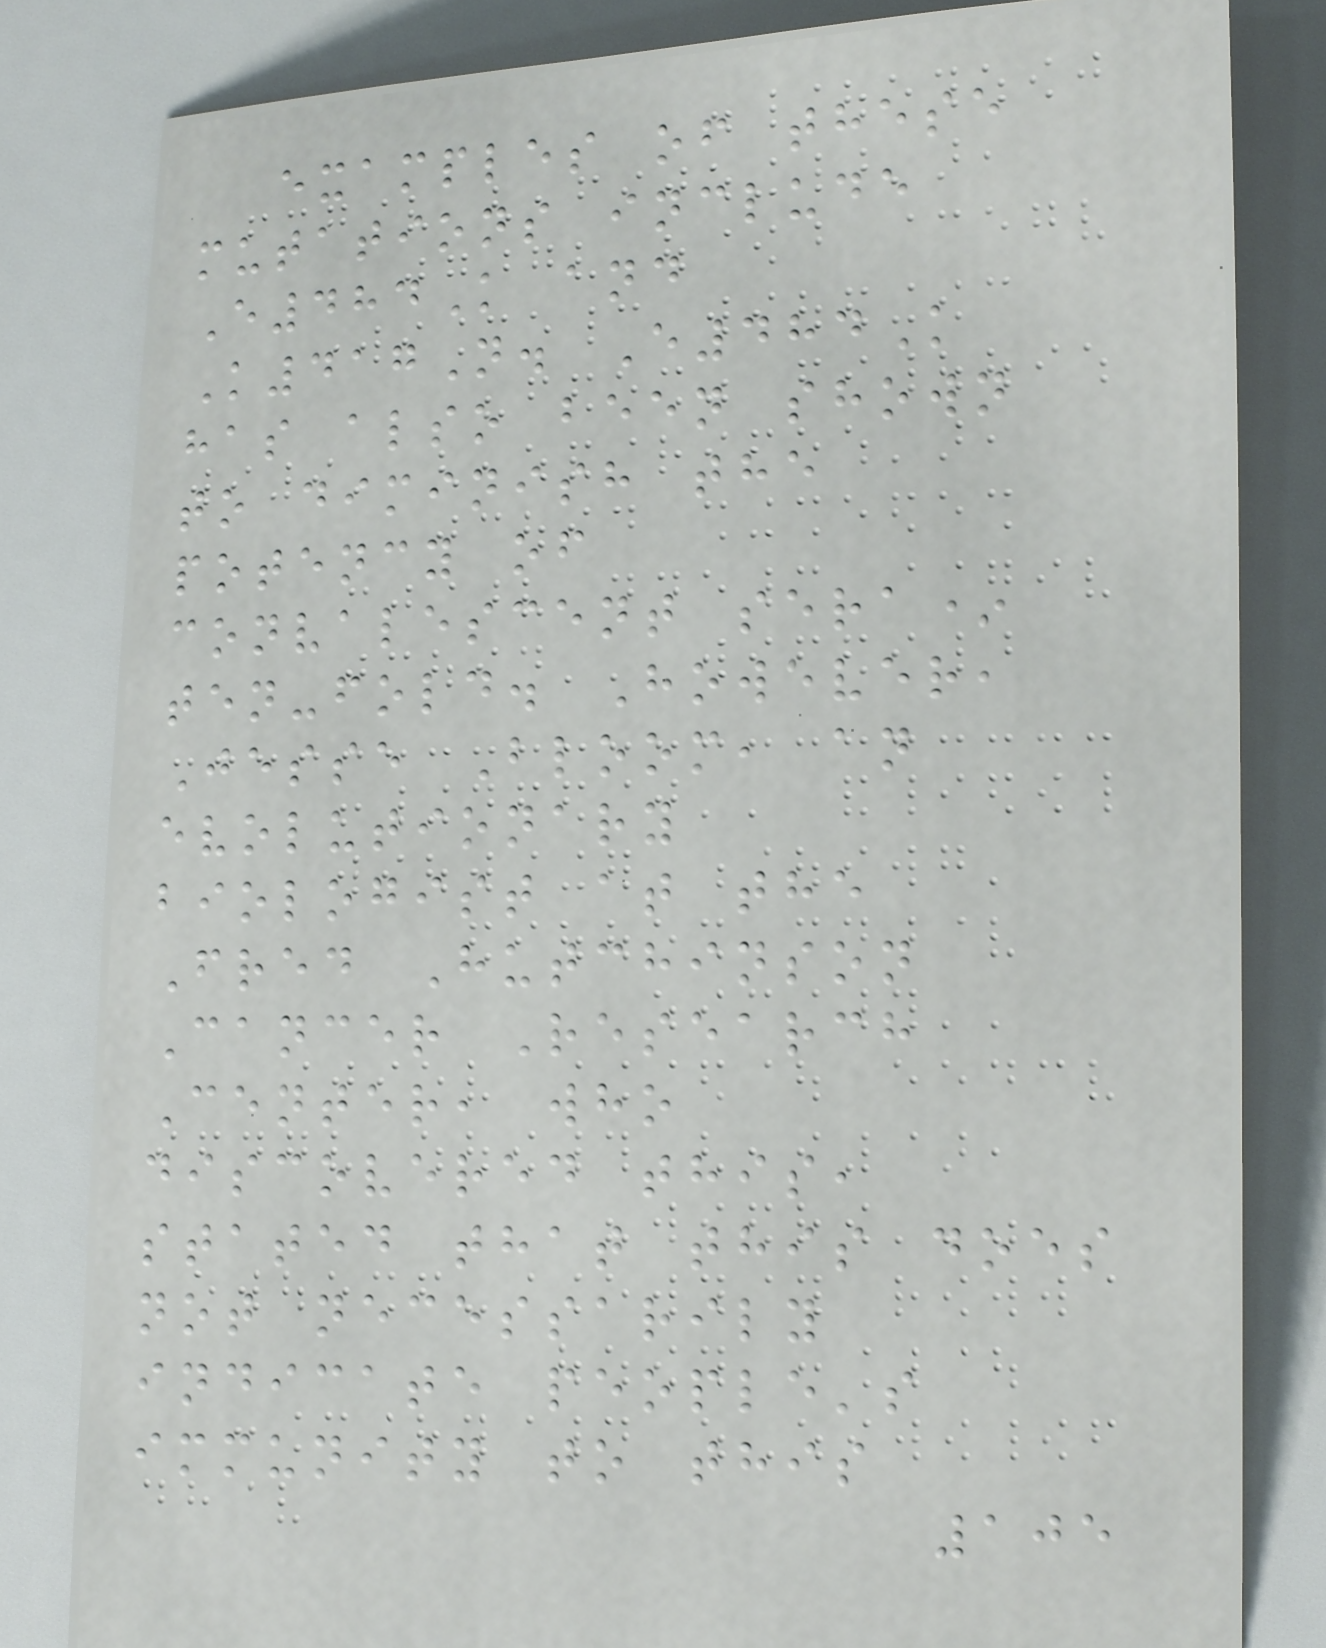examples of these
mutations include
E484K and
K417N. E484K
has also been shown
to diminish the
potency of
convalescent sera*
ten-fold. However,
Jesse Bloom, an
evolutionary
biologist at the
Fred Hutchinson
Cancer Research
Center, who
discovered this,
stated that this does
not necessarily
indicate people's
immunity to this
105
